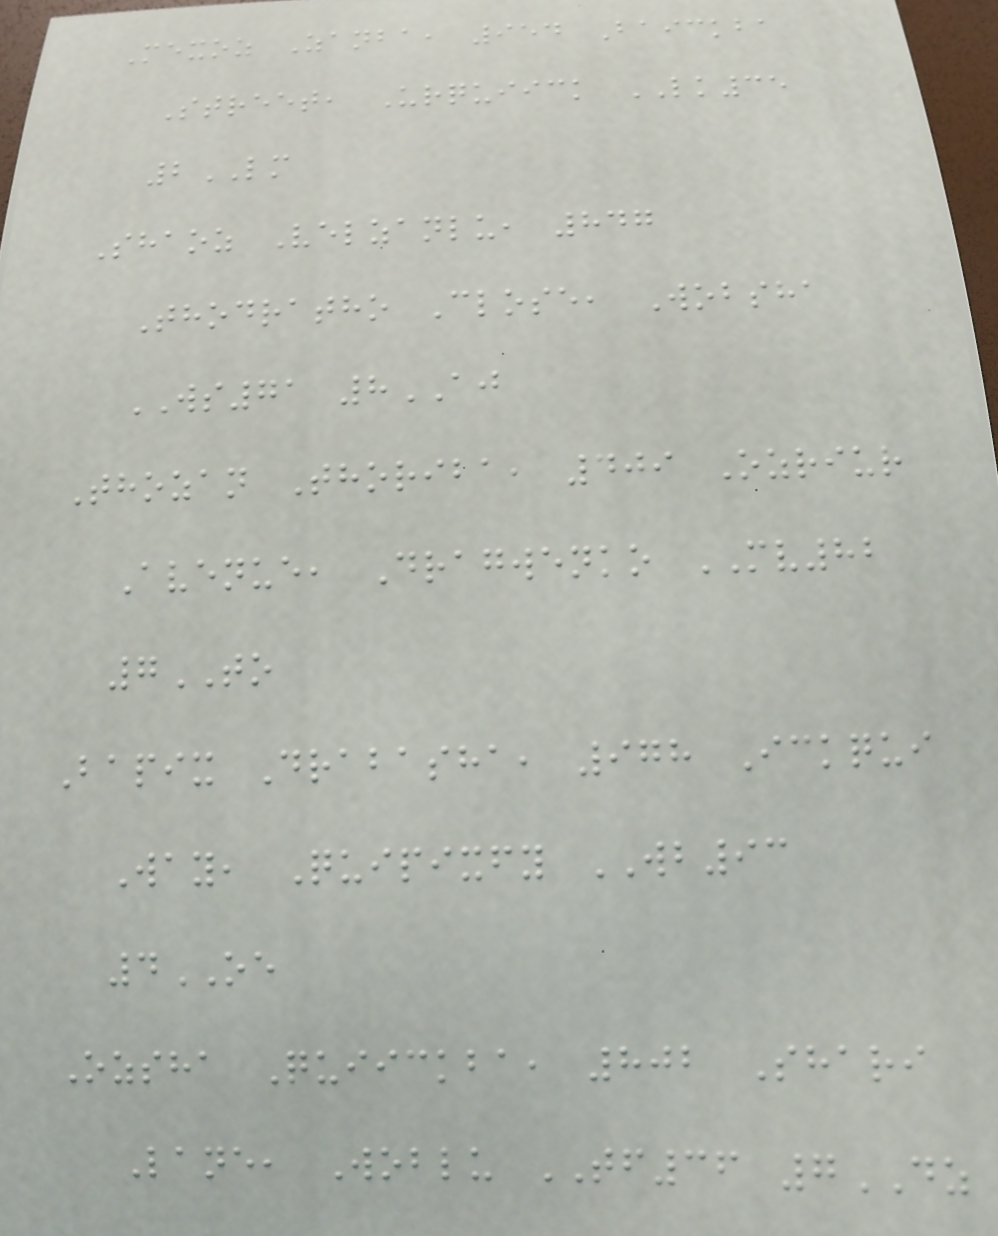Mexoz Zanba, 954 Baickba
Street, Urquiick LK35
2LM
Shaoz Velzanlu, 847
Thodratho Close, Wobsha
WS71 8AJ
Thozan Thoriba, 409 Ozriur
Avenue, Dragwenko MV82
7TO
Bapix Drabasha, 978 Ickqui
Way, Quipixfy WB93
4OE
Ozsha Quiickba, 802 Shari
Lane, Woblu TF36 7DZ
